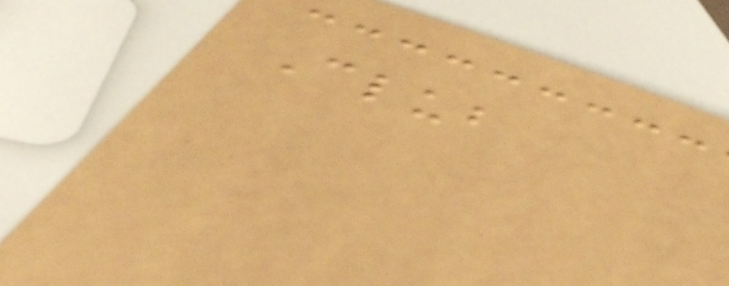Club
